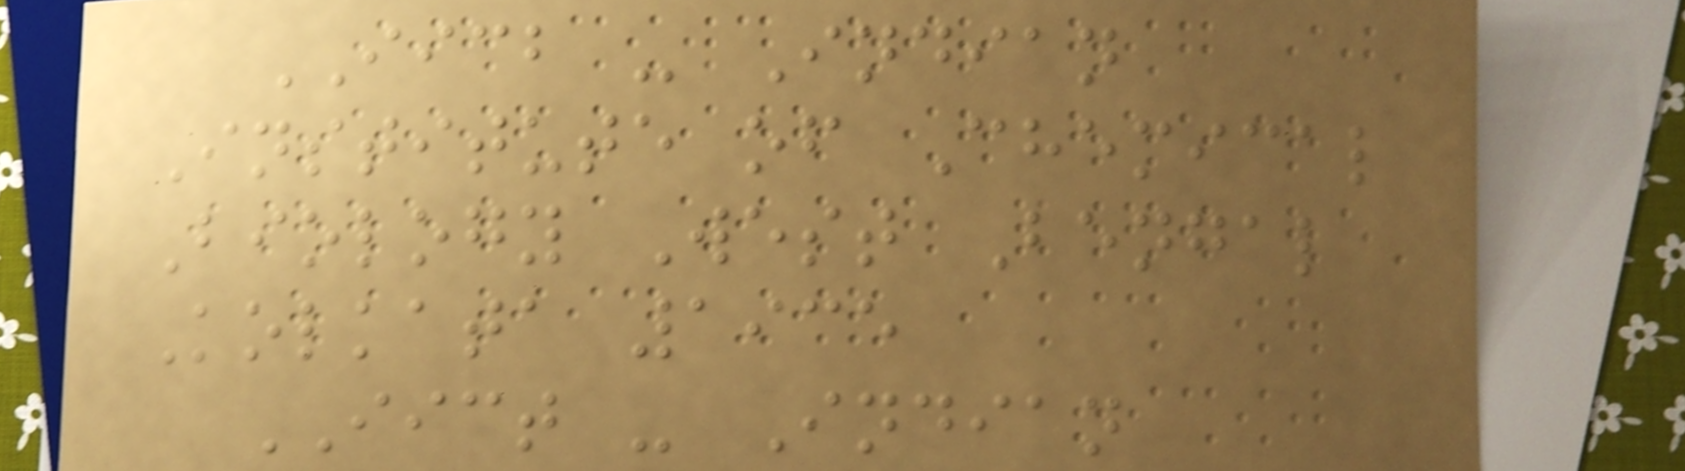IICB - Indian
Institute of Chemical
Biology West Bengal
Kolkata 1935
IICT - Indian
